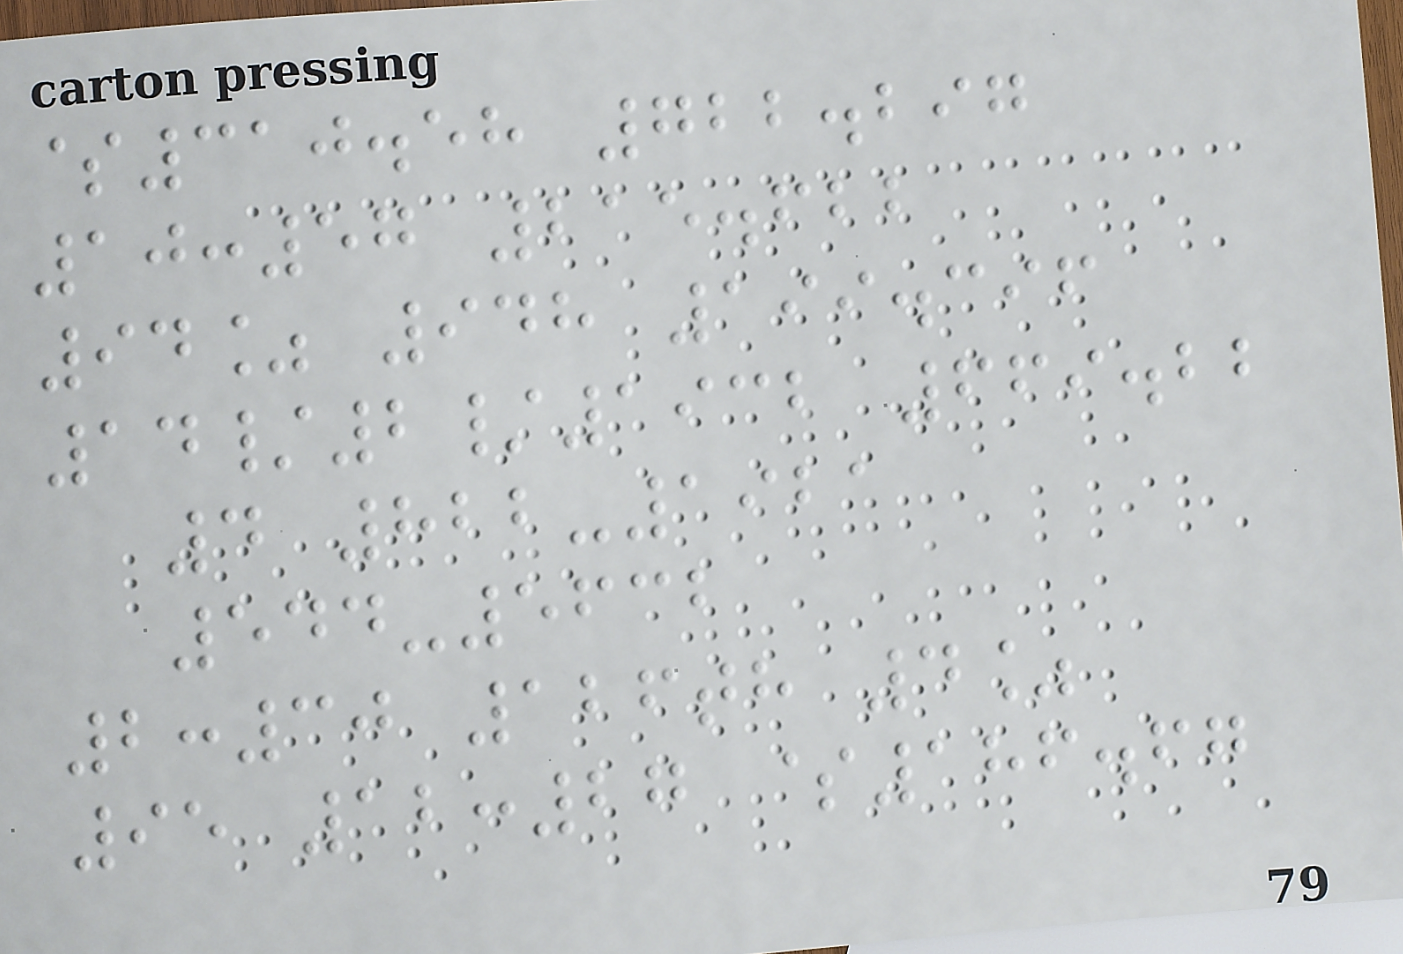$310.58 722.297
10:57 215.622
94% 948 199.396
14/2/1932 669.22
4 822-1921
544-5632
2:30 126th 4%
95 12:27 $186.67
